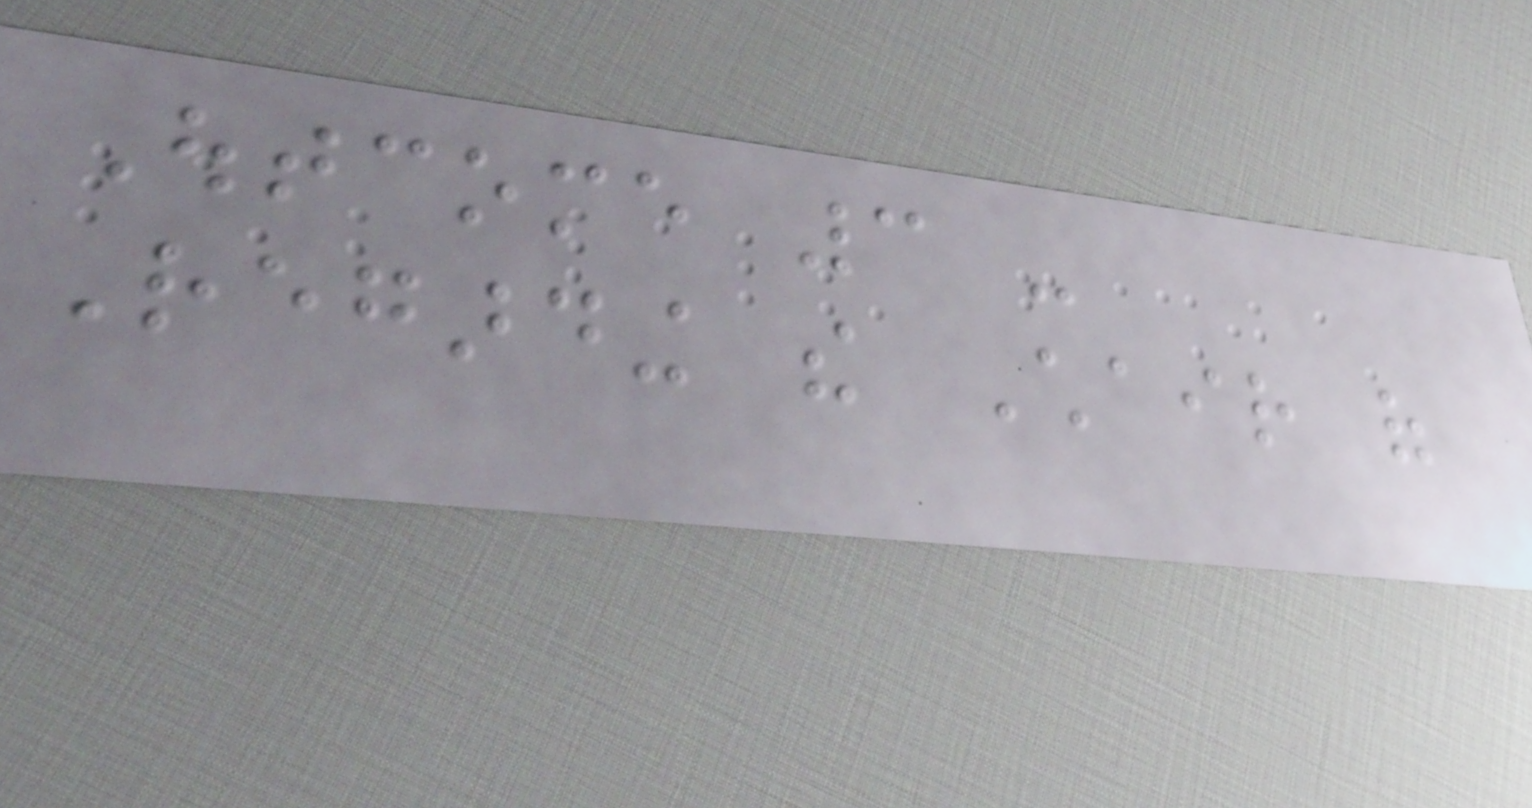Outcome 3 -
Regarding the Chair of
